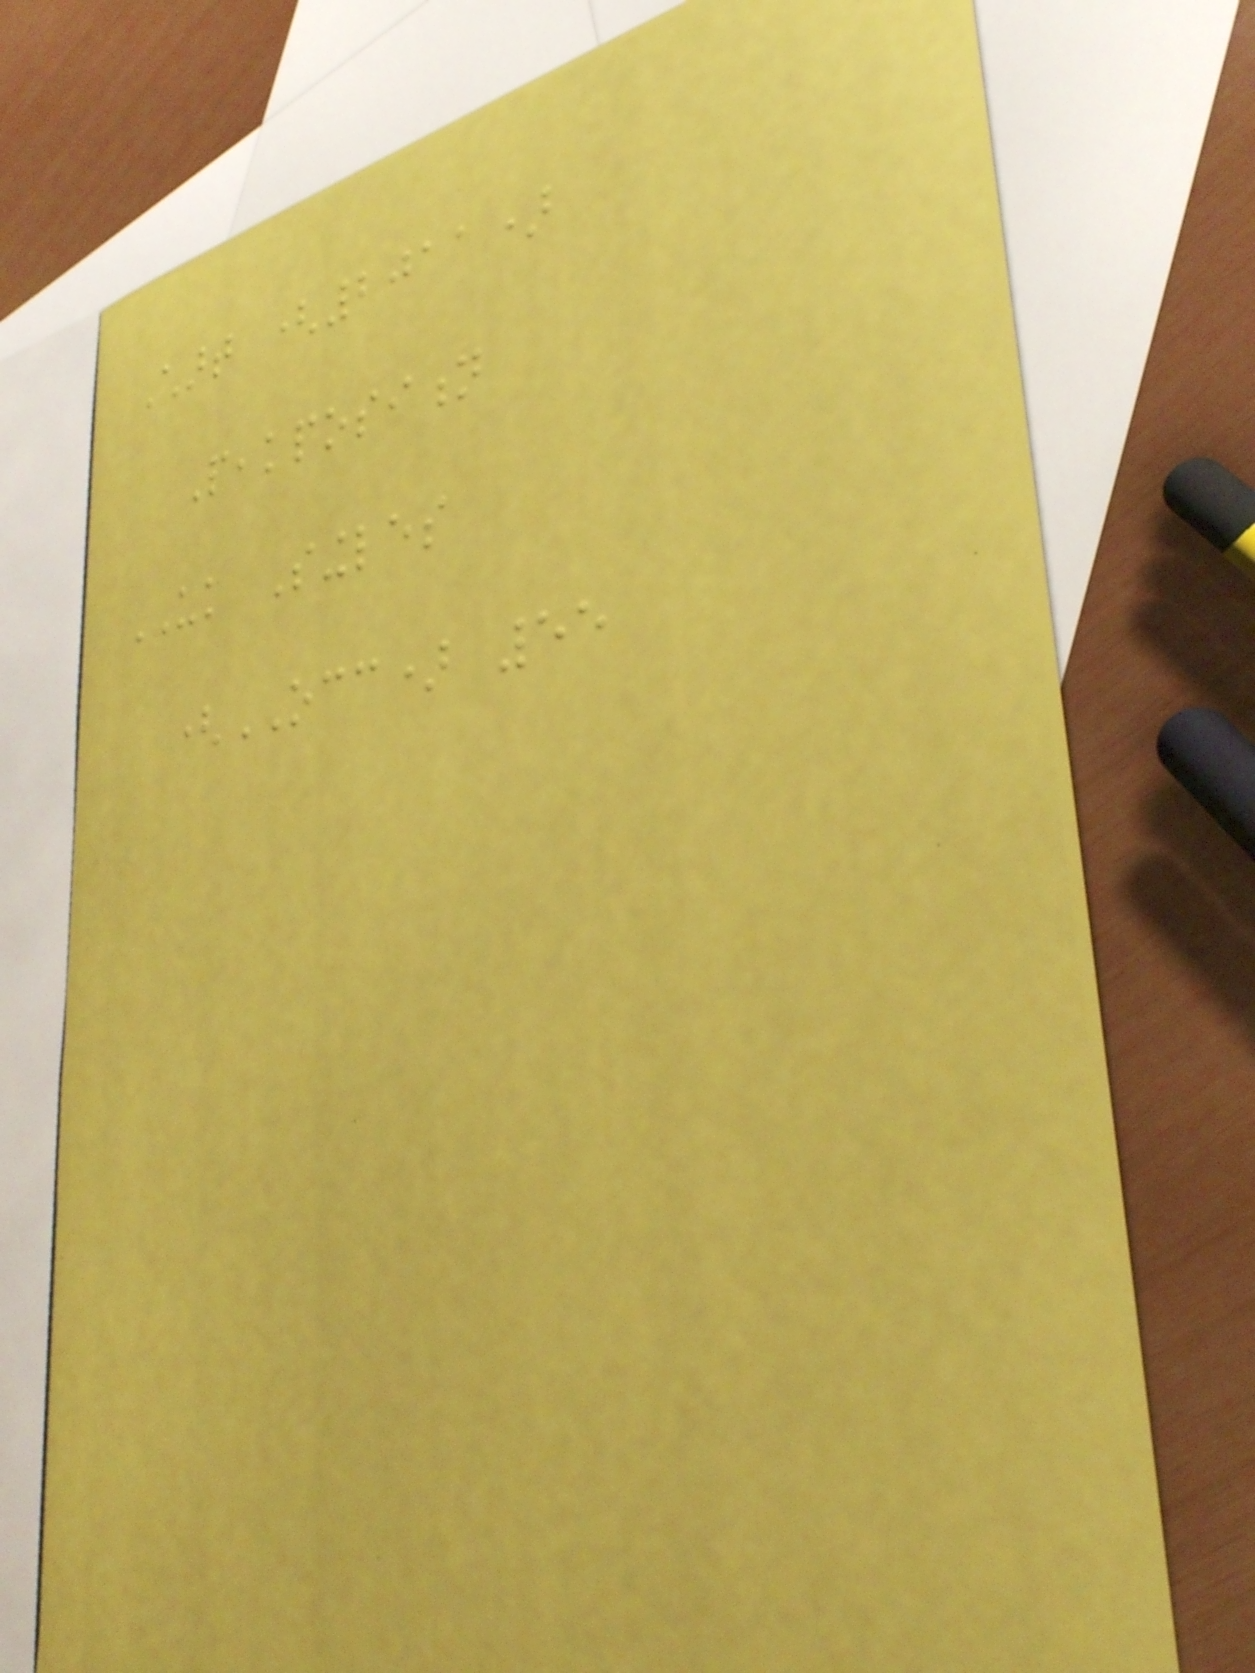Chart (2011)
Peakposition
UK Singles
(OCC) 55
